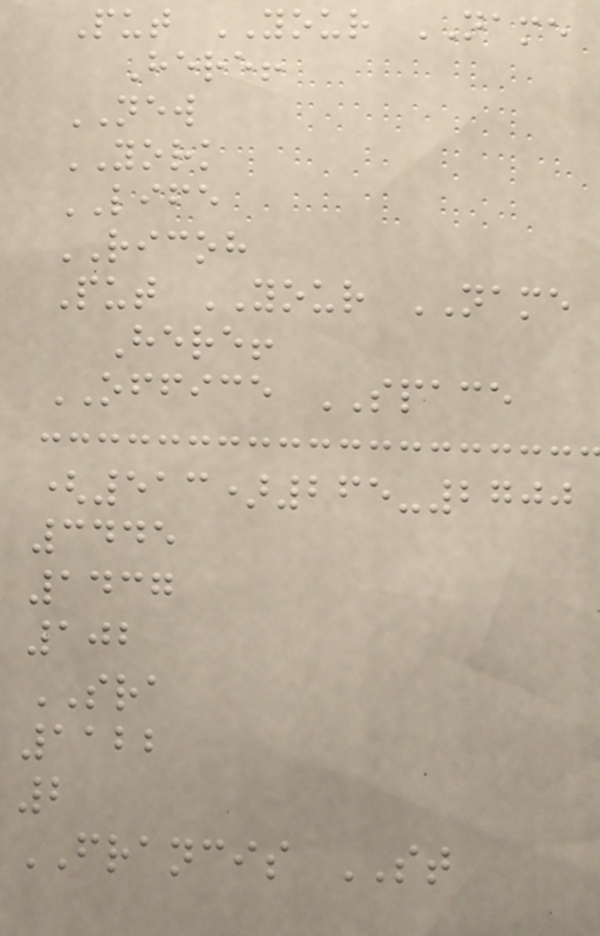Put YOUR NAME
Here!
NEW
YORK
LIFE
RICOH
Put YOUR NAME
Here!
OFFICE SPACE
(513)265-2700
3445
1437
102
SRA
1122
2
FRANCIS ST
